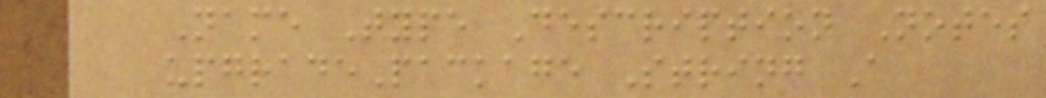Name Type Description Notes
upgradePackage String A
